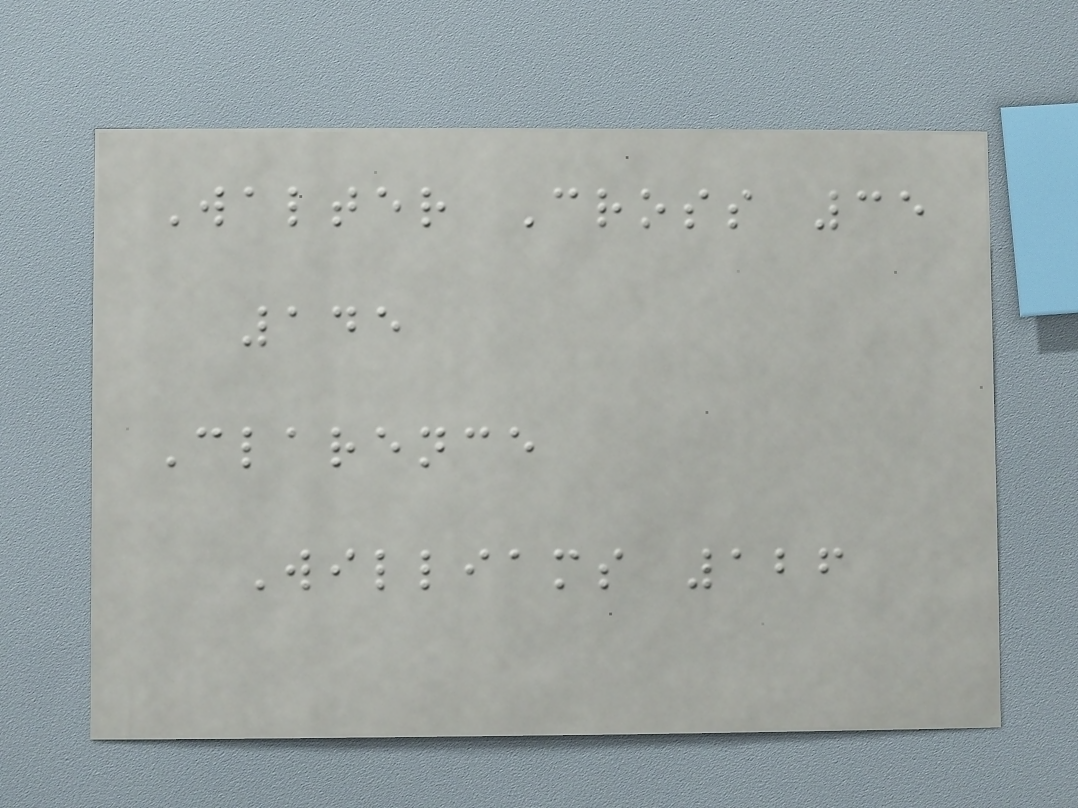Walter Cross 35
145
Clarence
Williams 126
